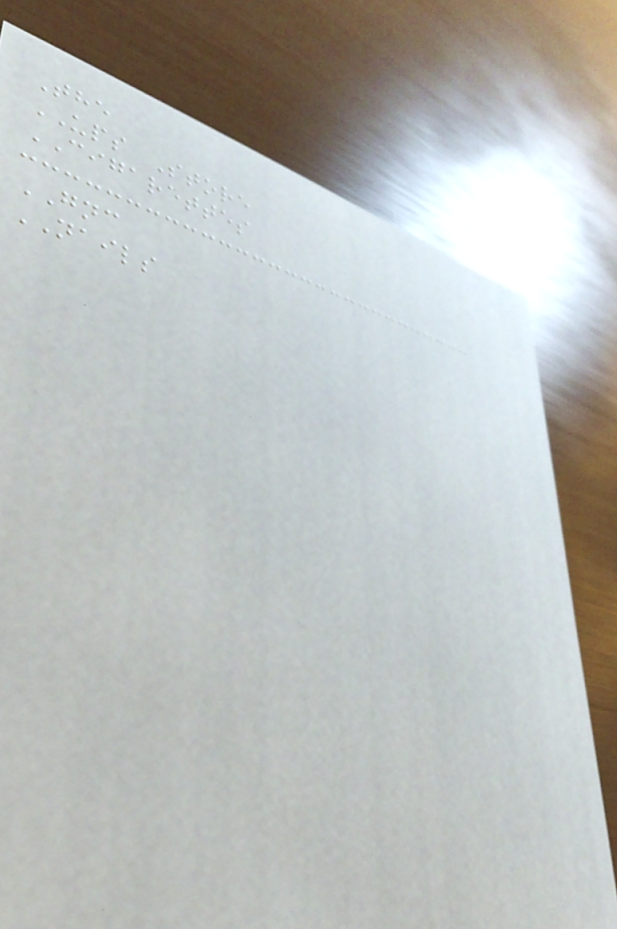The
UPS Store
CIGARETTES
GNC
NAILS
